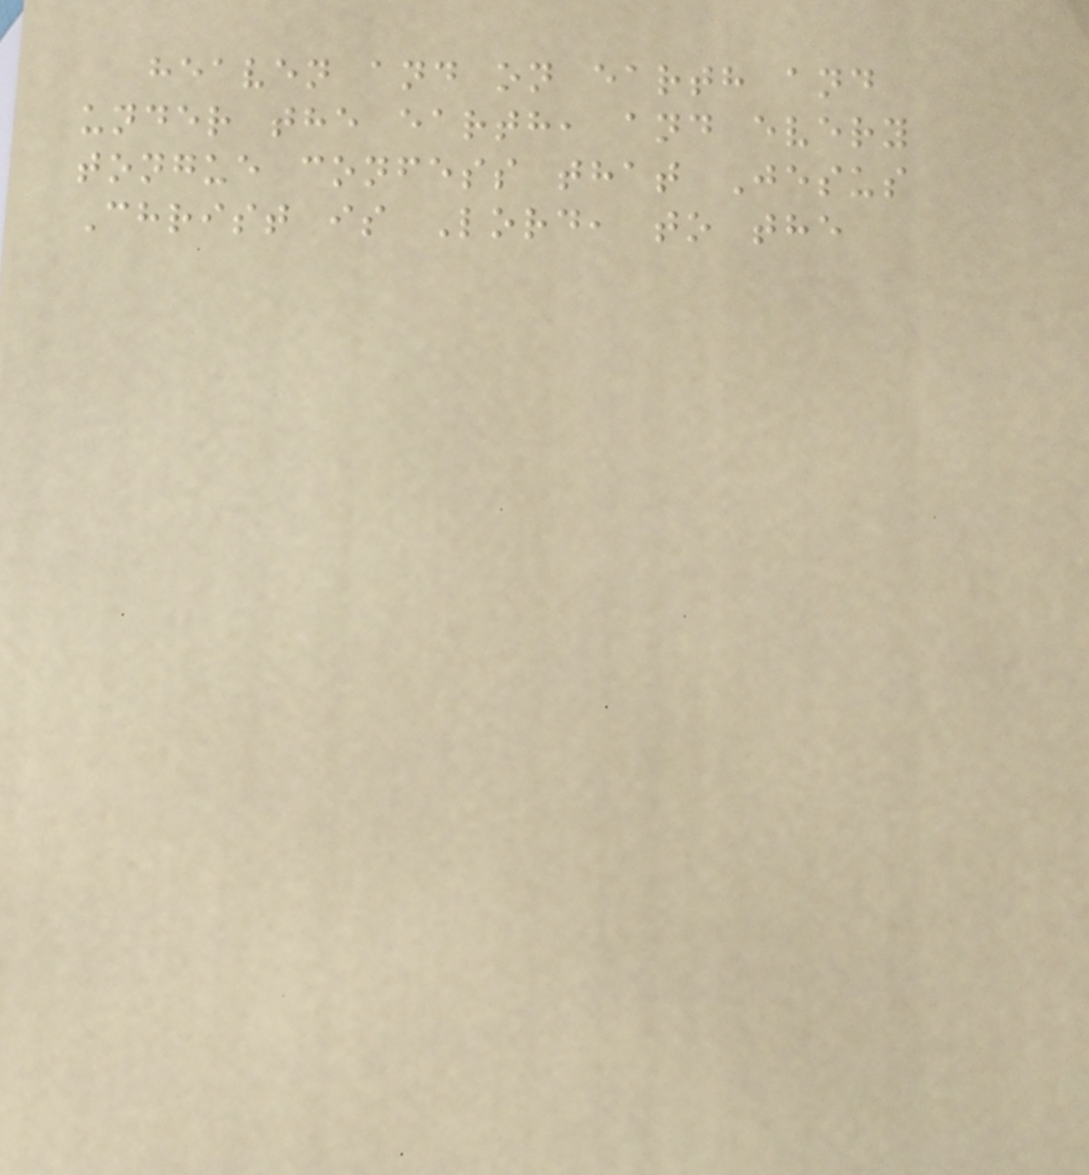heaven and on earth and
under the earth, and every
tongue confess that Jesus
Christ is Lord, to the
